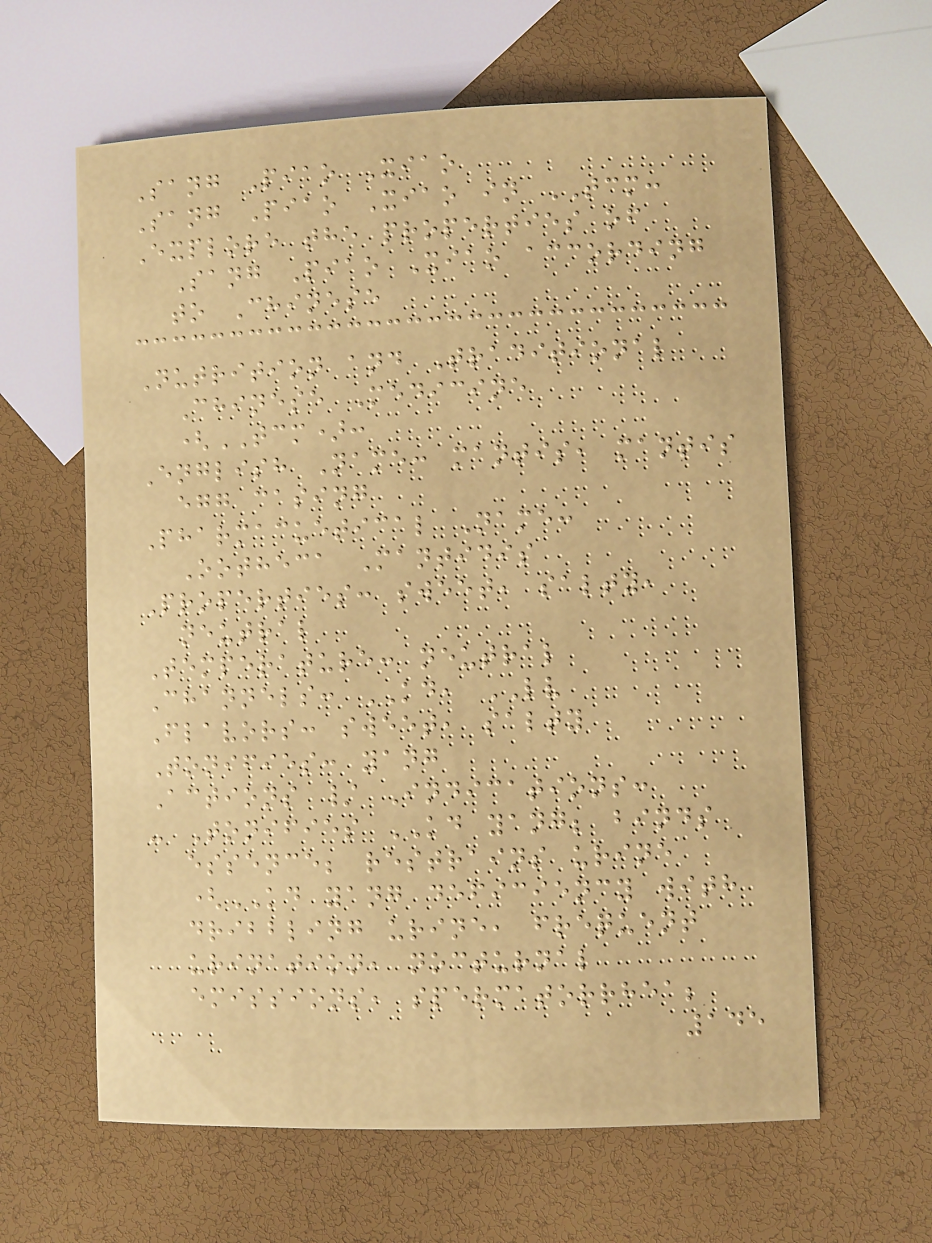Sang Piao Xiao
Sang Piao Xiao in TCM:
Explore the properties of
Sang Piao Xiao according
to Chinese
Nutrition and Traditional
Chinese Medicine
(TCM):
English Name: mantis, mantis
egg casing
Pharmacuetical Name:
Ootheca Mantidis
Properties: sweet, salty,
neutral
Temperature: neutral
Channels: KD, LV
Flavors: sweet, salty
Tonifies: yang
Actions / Indications:
- Tonifies KD yang; binds
essence; restrains urine
(KD yang deficiency with
dribbling urine, frequent
urination, nocturnal
emissions, spermatorrhea;
145
